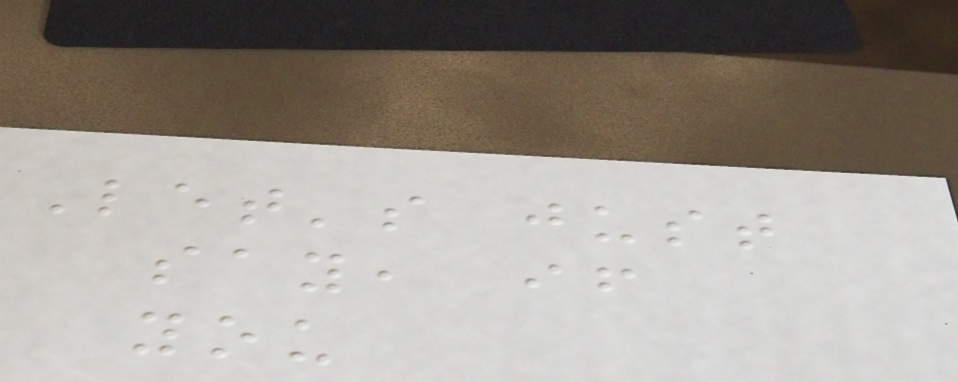Let's just
say, if
you
